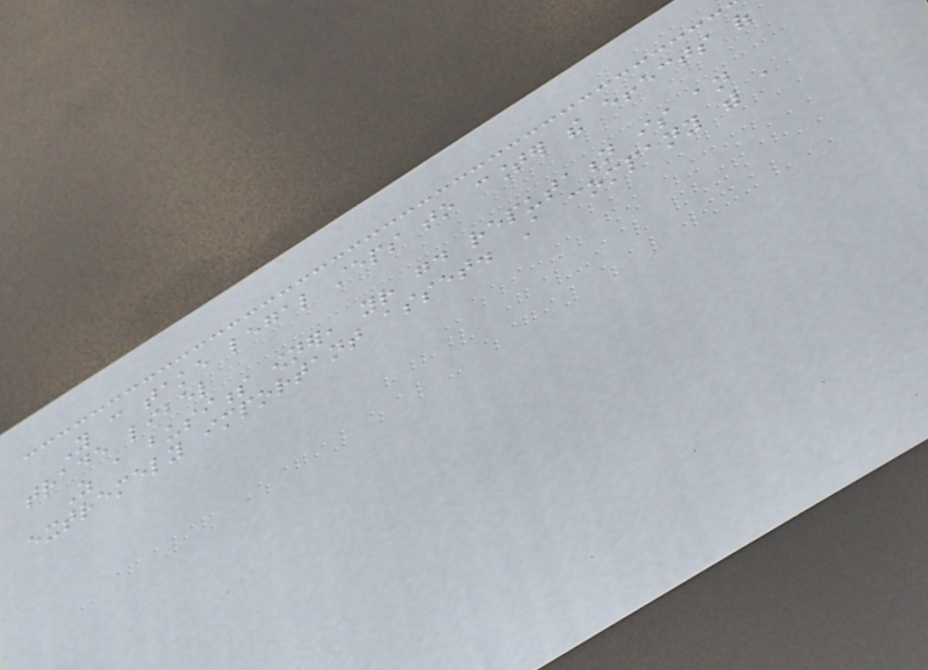You can take legal steps to counter the effects of
trade libel
As a business owner, your good reputation is an
extremely important asset. A company with a
